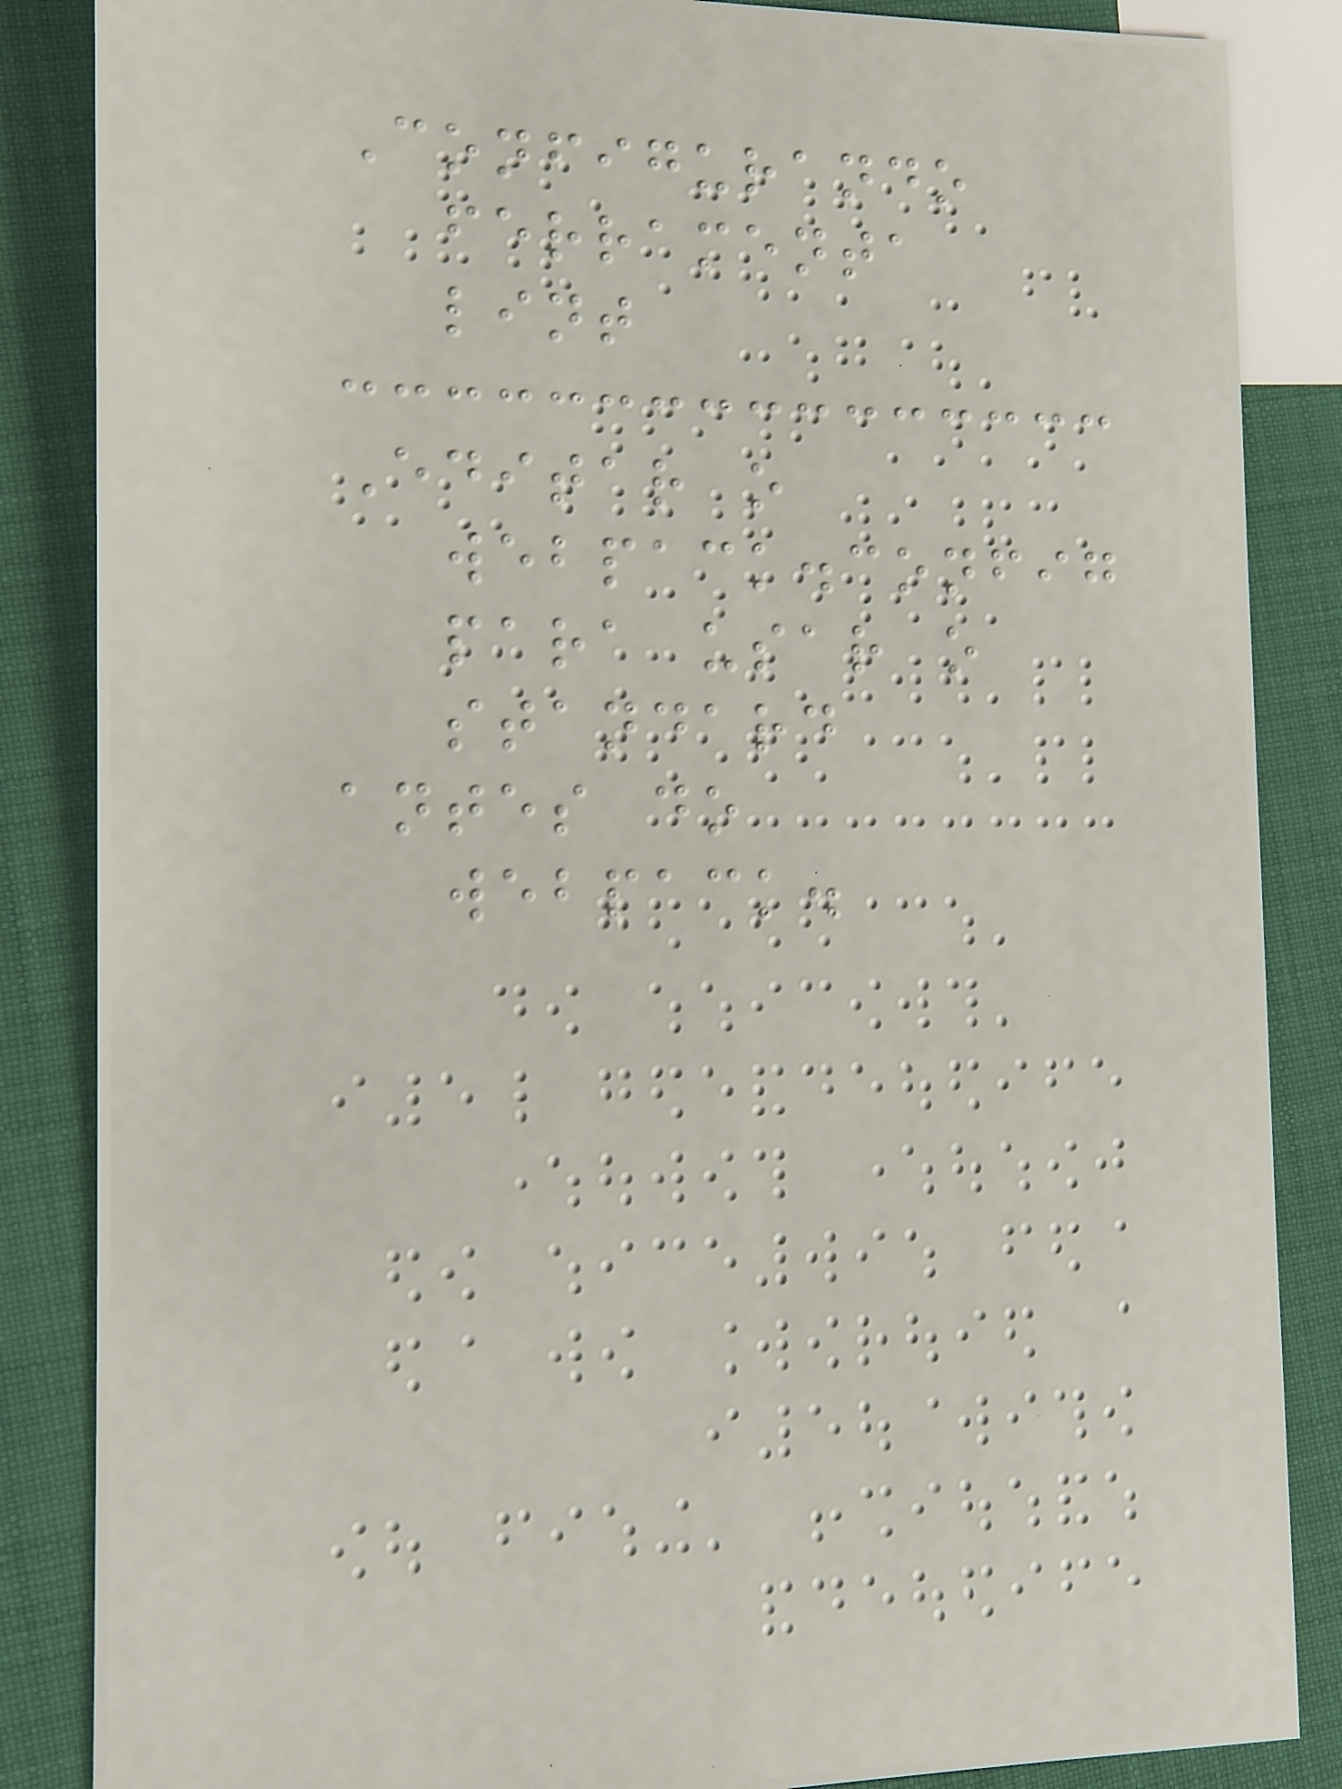Configurando
ferramenta
lint
Editar o
webpack.config
para usar o
standard
antes do
webpack.
